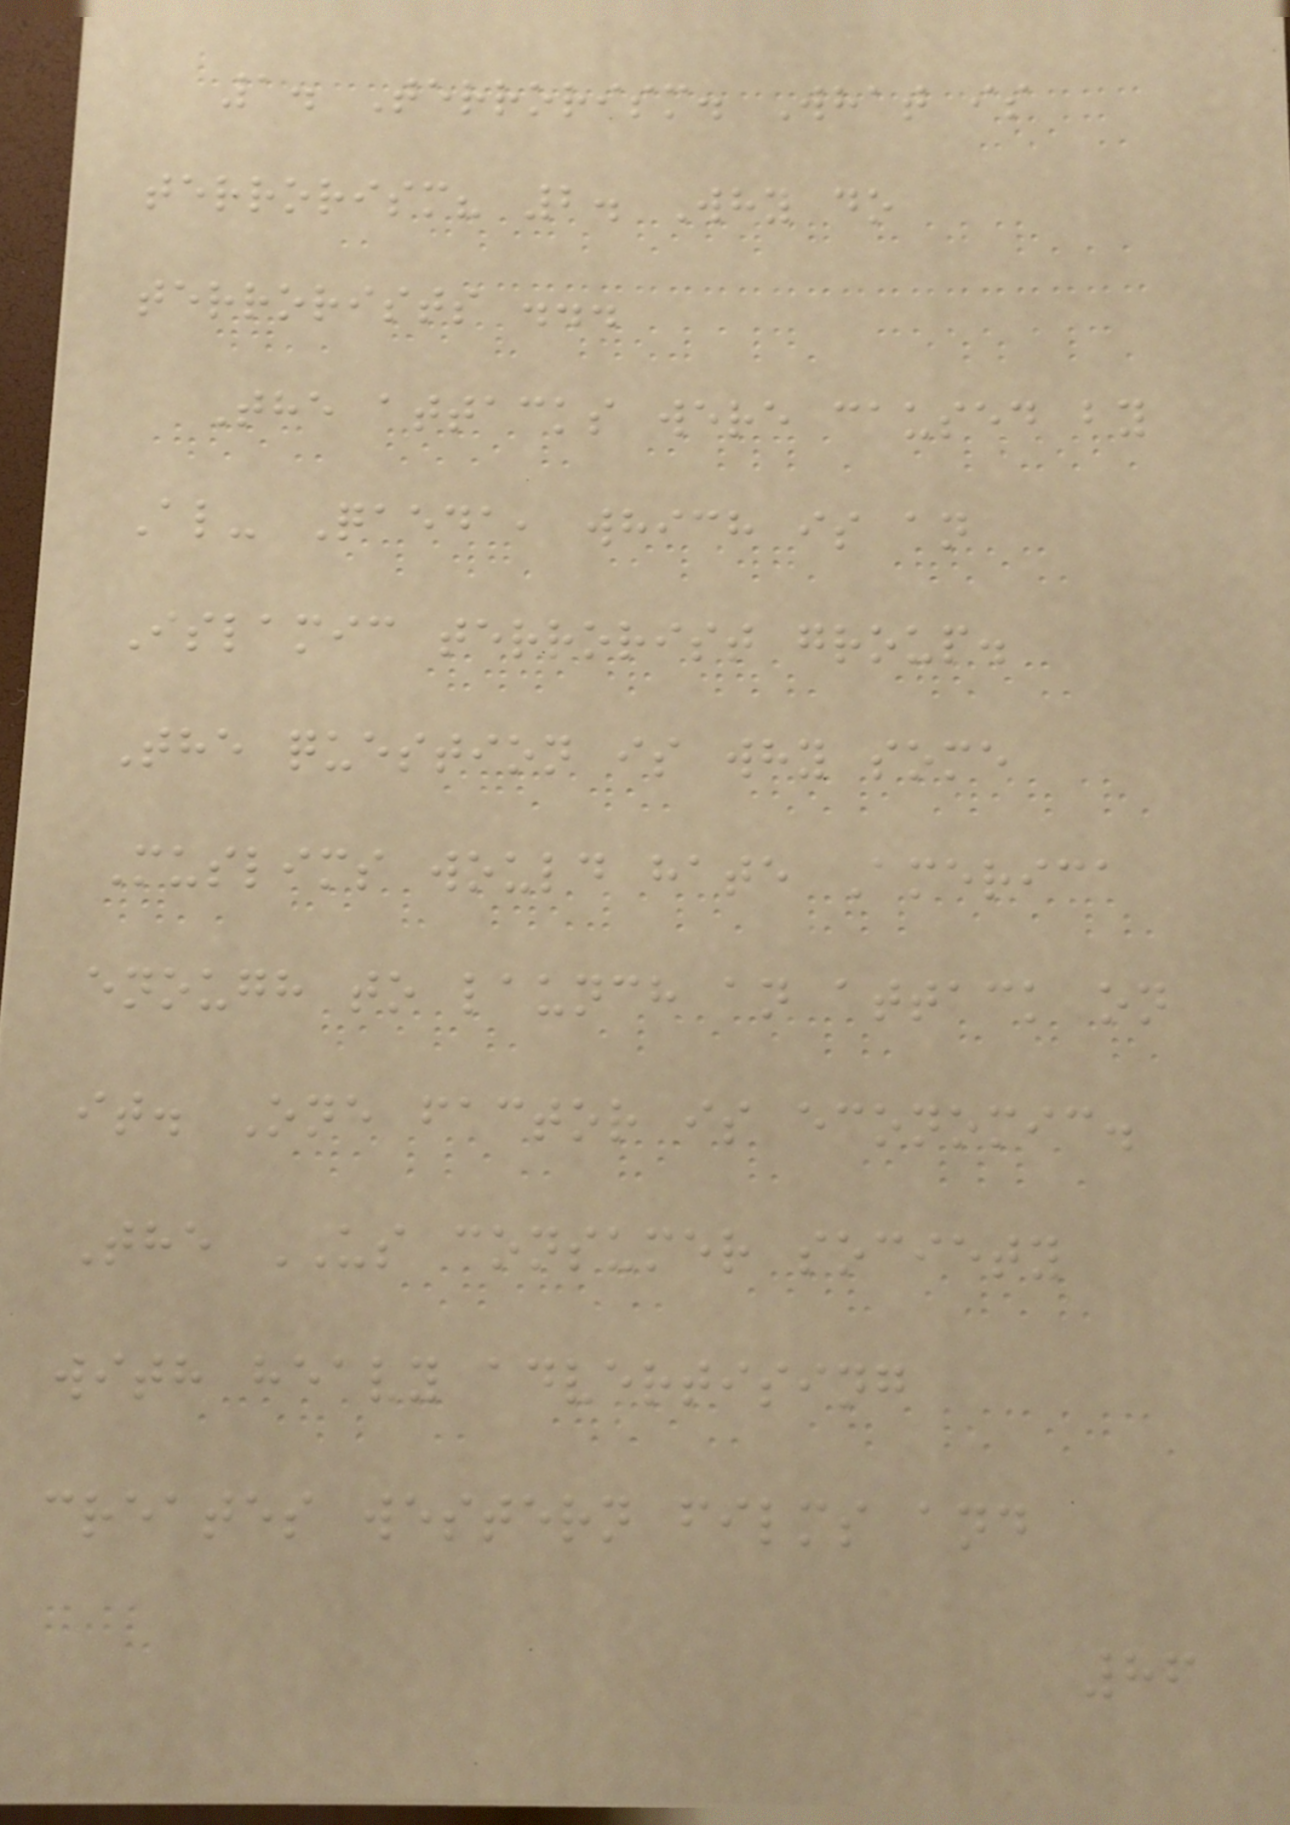1. Terrorism. What is
terrorism? 2. Why do
terrorists ...
The attacks were caused by
Al- Qaeda, which is an
Islamic terrorist group.
The question is why some
Muslims would hate America
enough to launch an attack on
it. One factor is economic.
The US consumer society
with heavy advertising
creates western films and
86
